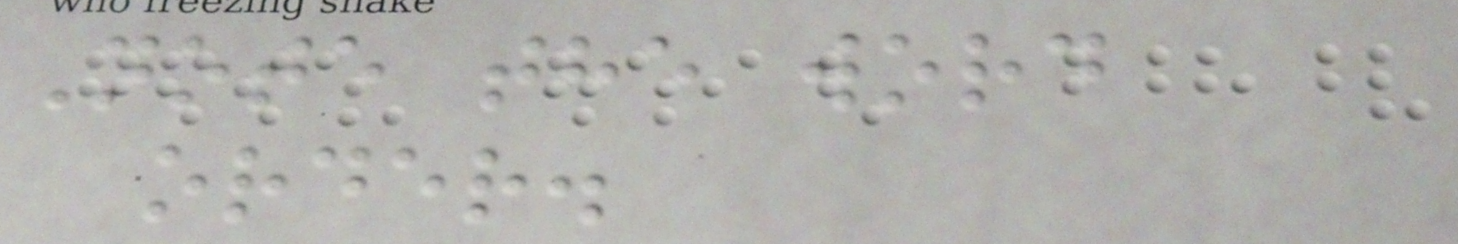Note the word
order.
